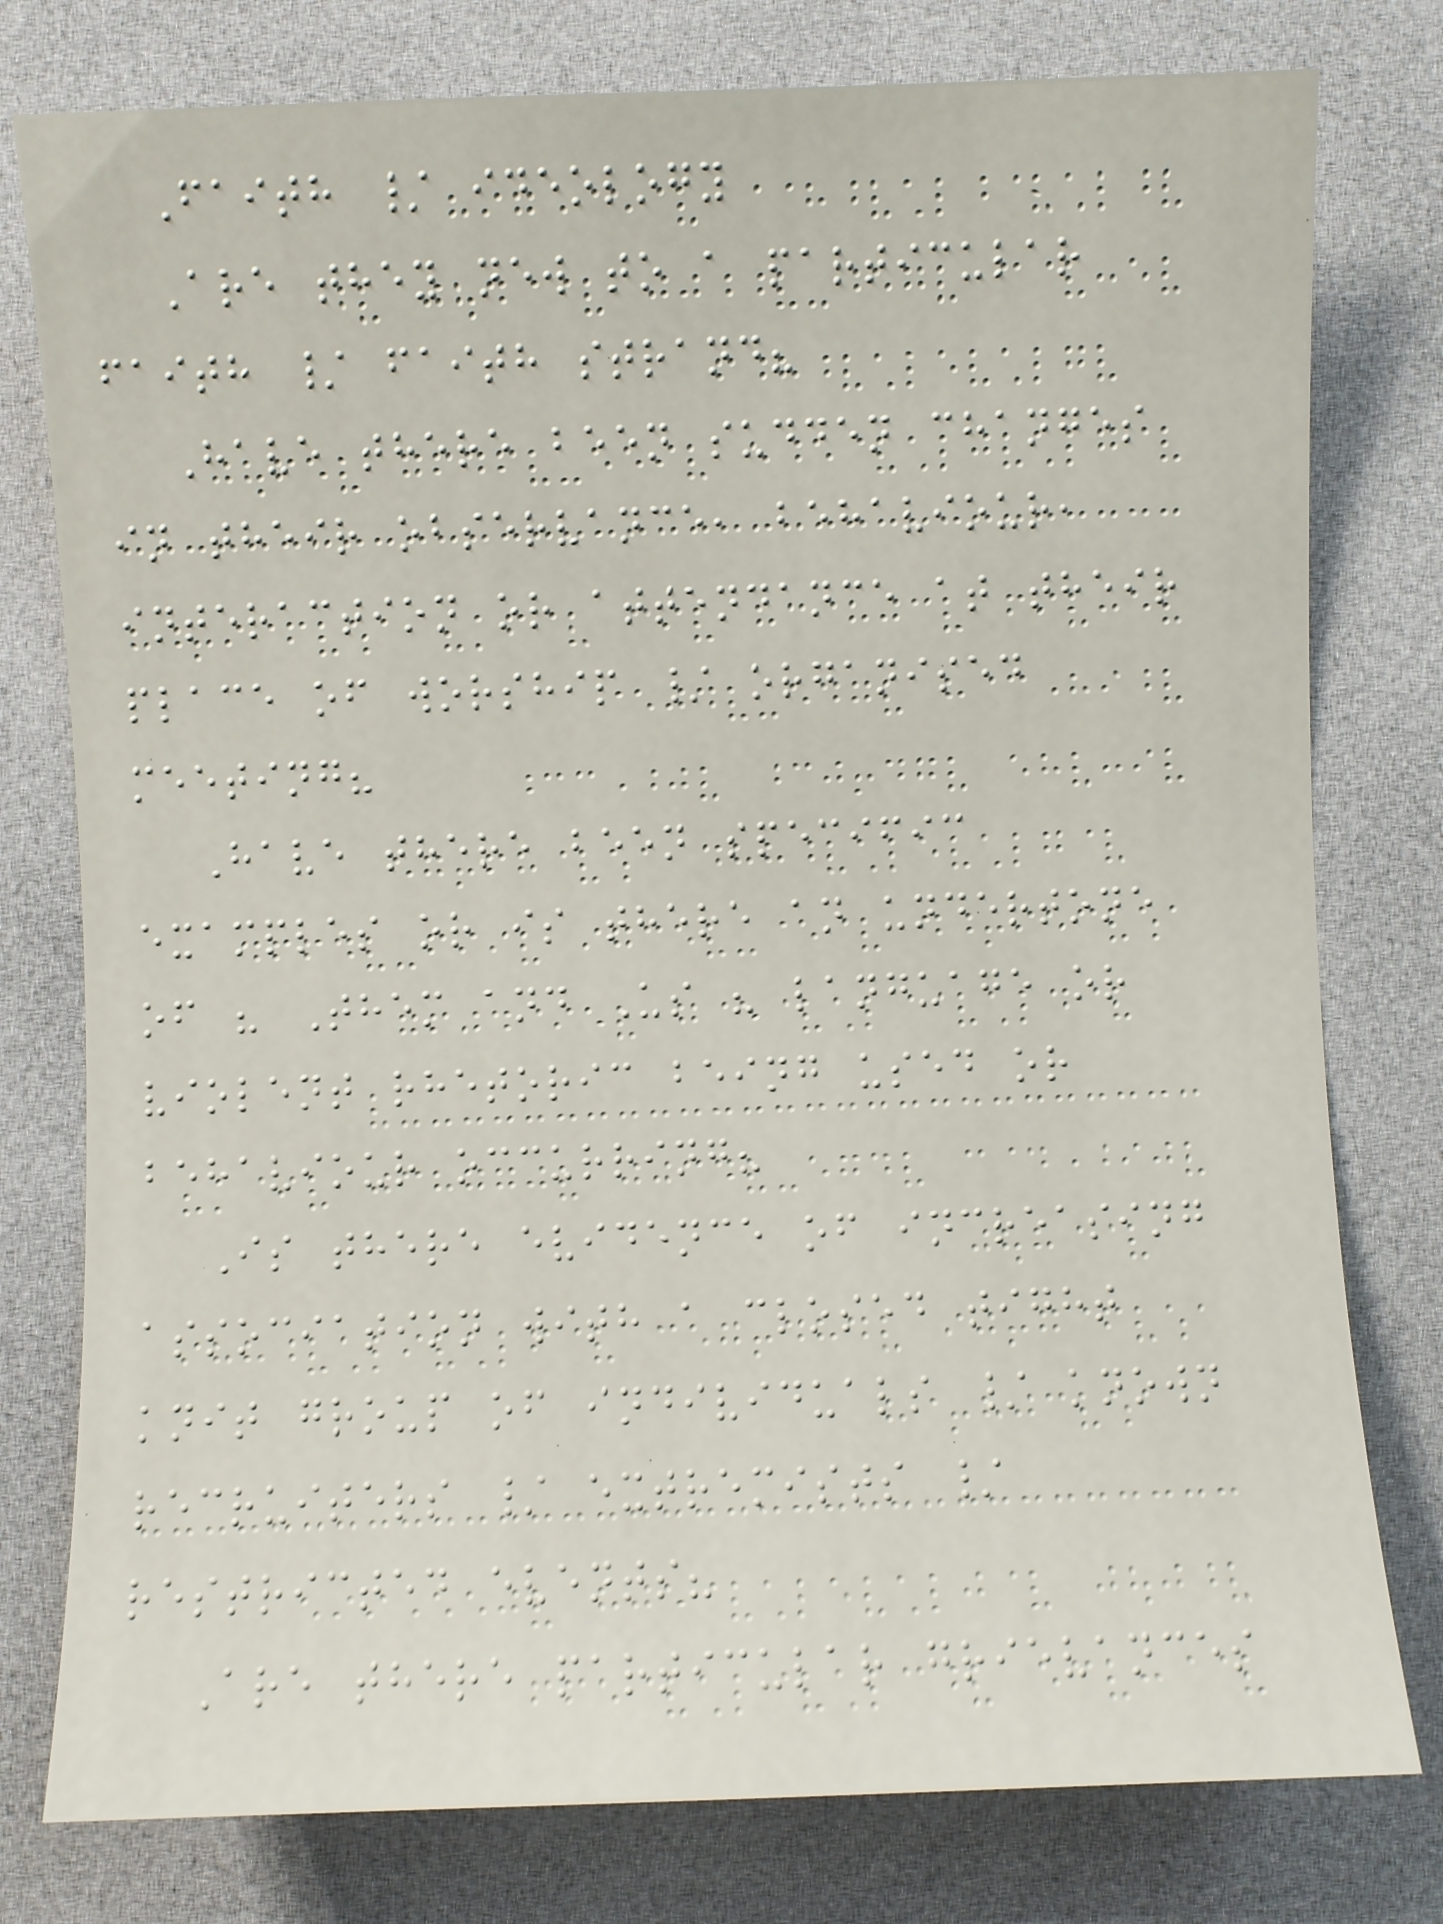Faith / ideology
Are they new to a particular
faith / faith strand?
Have there been sudden changes
in their observance, behaviour,
interaction or attendance at their
place of worship / organised
meeting?
Have there been specific
examples or is there an undertone
of " Them and Us " language or
violent rhetoric being used or
behaviour occurring?
Is there evidence of increasing
association with a closed tight
knit group of individuals / known
recruiters / extremists /
restricted events?
Are there particular grievances
